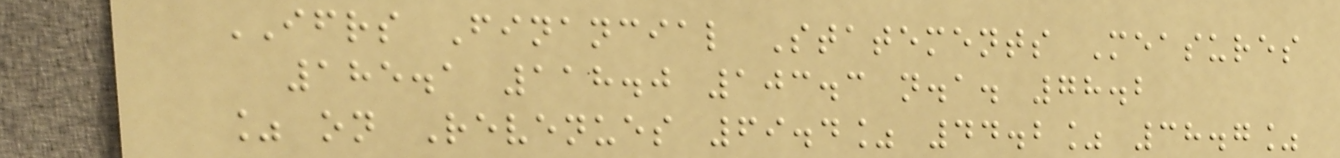IFRS Financial Statements Measures
185.1 118.0 103.3 n.a. 78.2
% on Revenues 69.4% 44.2% 38.7%
